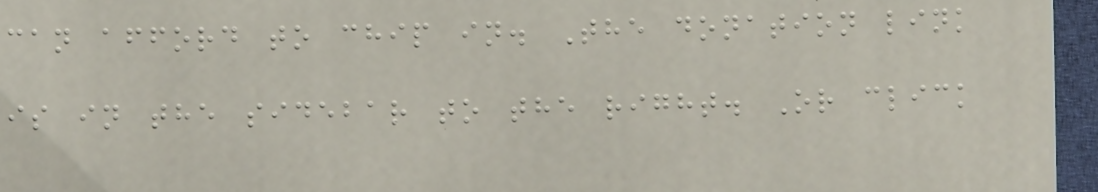can afford to chip in. The donation link
is in the sidebar to the right. Or click
